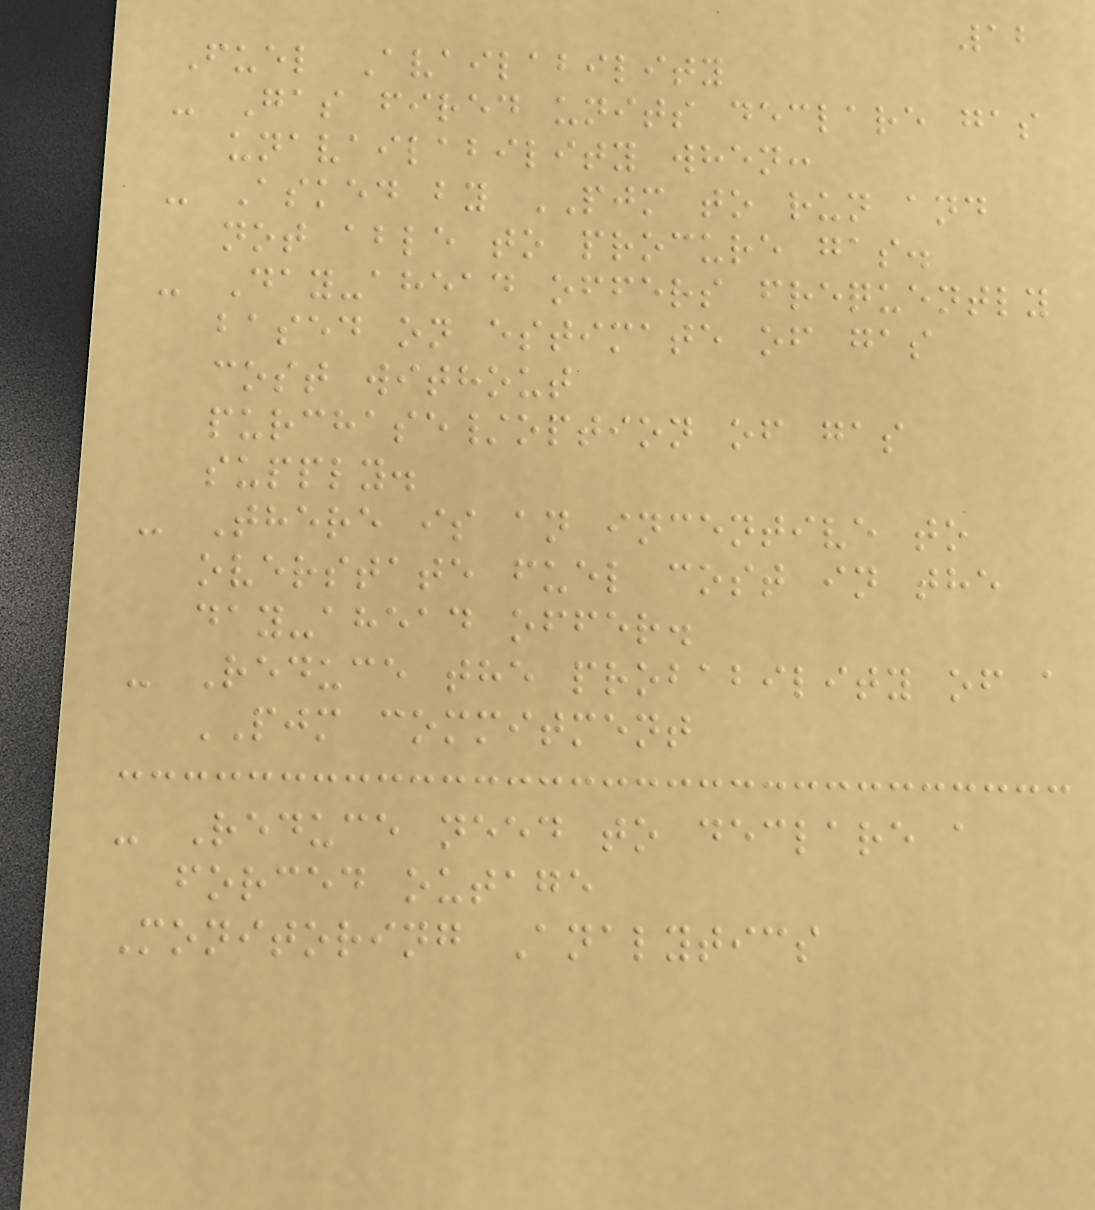12
Fuel Availability
- Gas fired units declare gas
unavailability when:
- Asked by PJM to run and
not able to procure gas.
- Day-ahead offers frequently
based on estimate of gas
cost without
purchase/option of gas
supply.
- There is an incentive to
overstate fuel cost in the
day-ahead offer.
- Reduce the probability of a
PJM commitment
- Reduce need to declare a
forced outage
Monitoring Analytics
